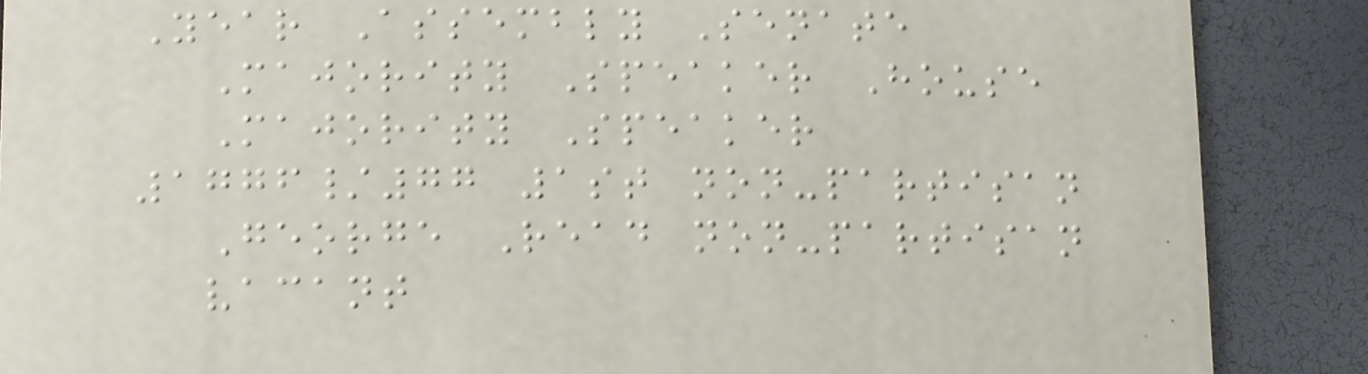Year Assembly Senate
Majority Speaker House
Majority Speaker
1776/77 1st non-partisan
George Read non-partisan
vacant
